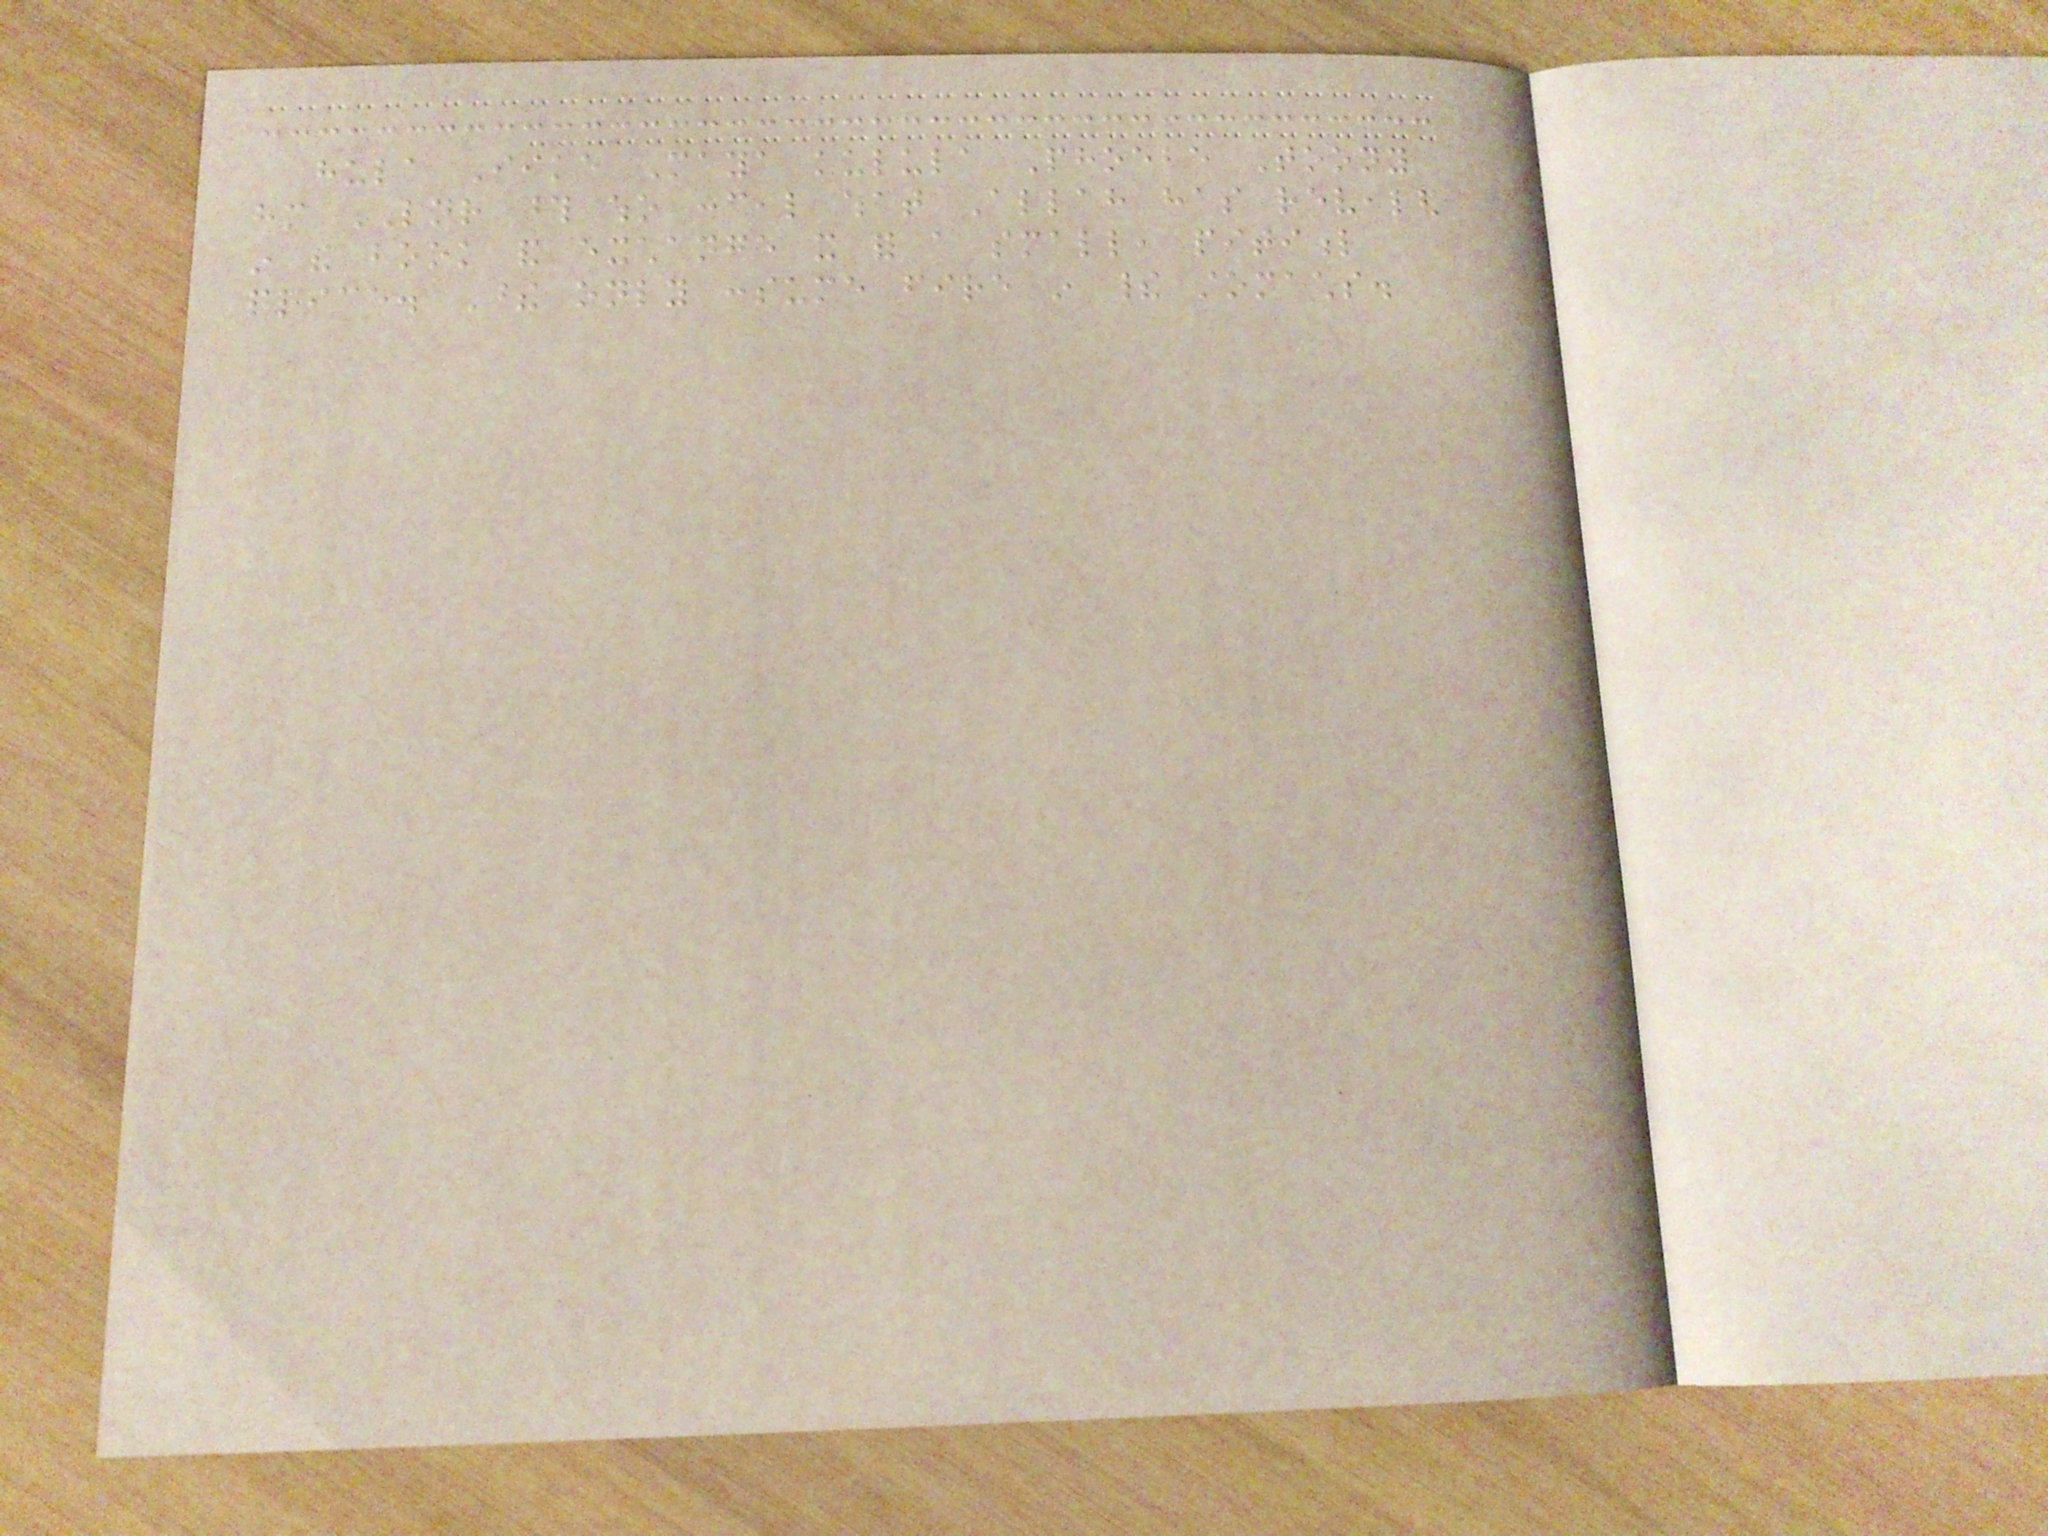hula Iike Maya kulula Phoebe Toony
him LNR those who conceal what Allah has revealed
in the book and exchange it for a small, pitiful
price. These only consume fire in their stomachs.
